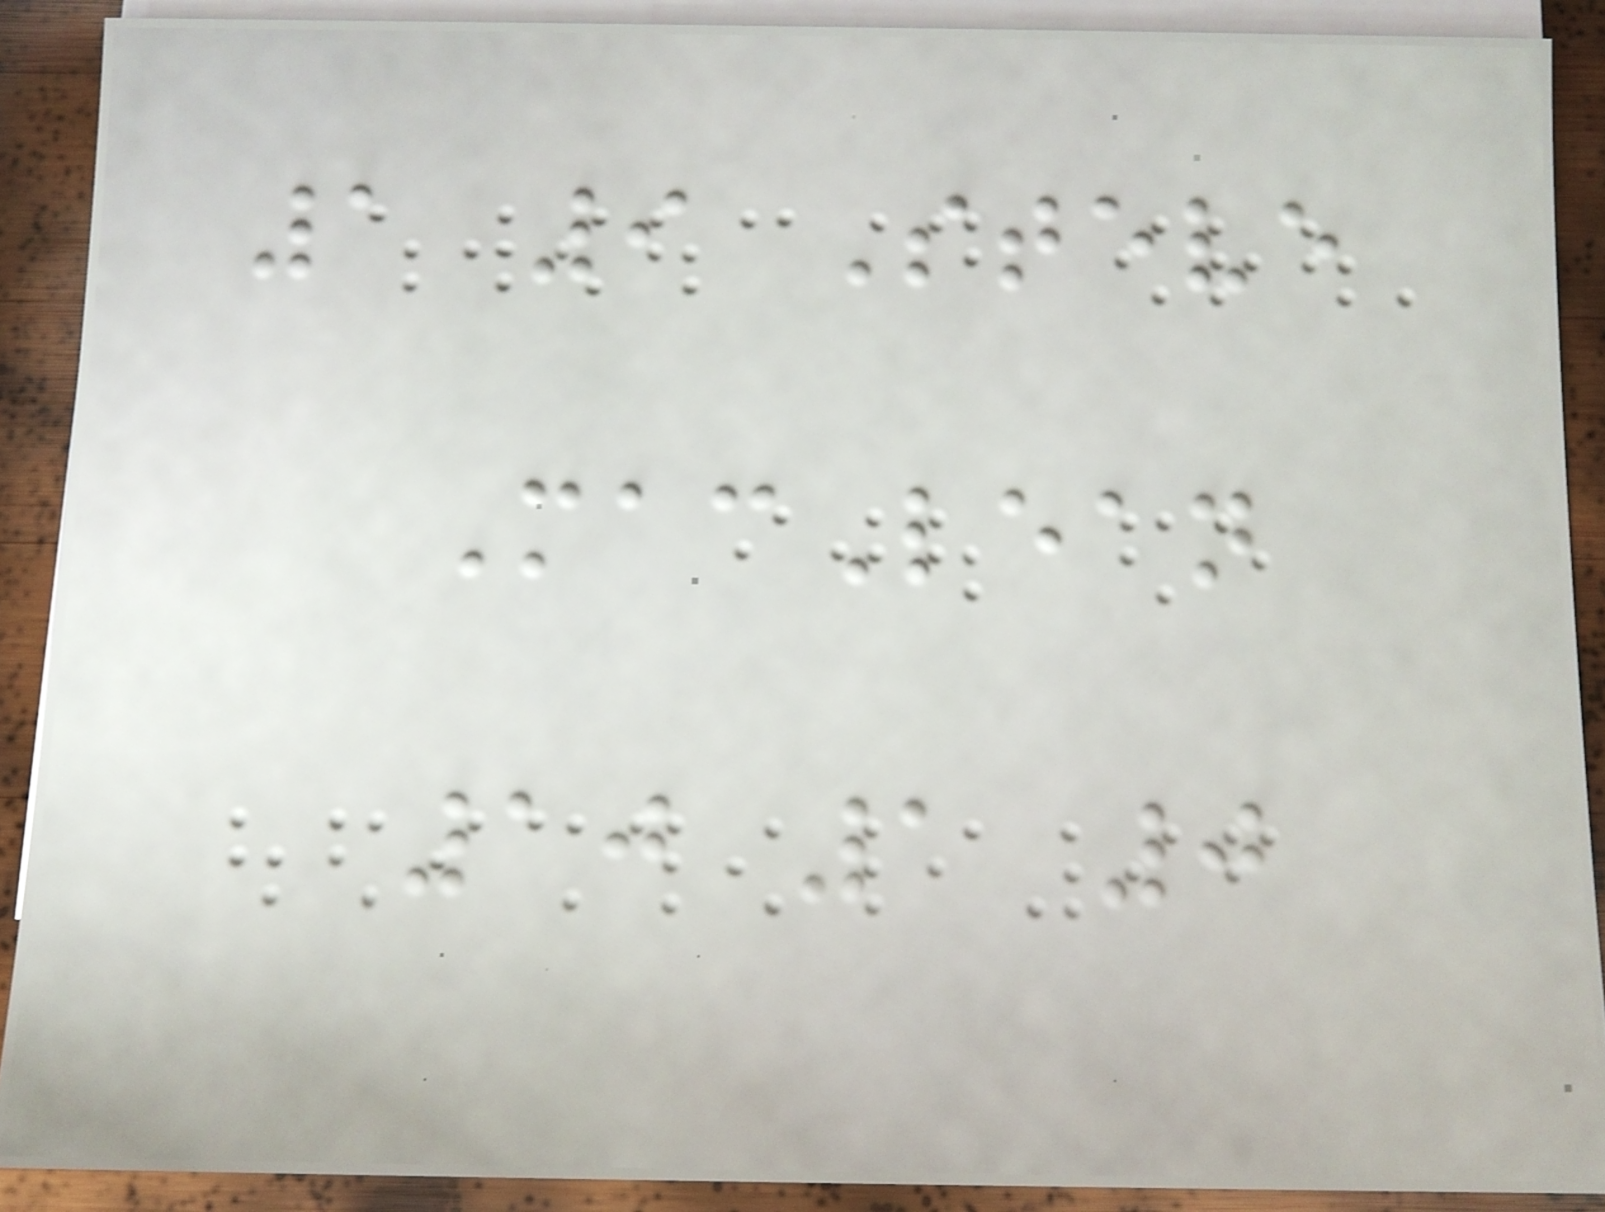1 9 Steve
MacLean
10 1 0
